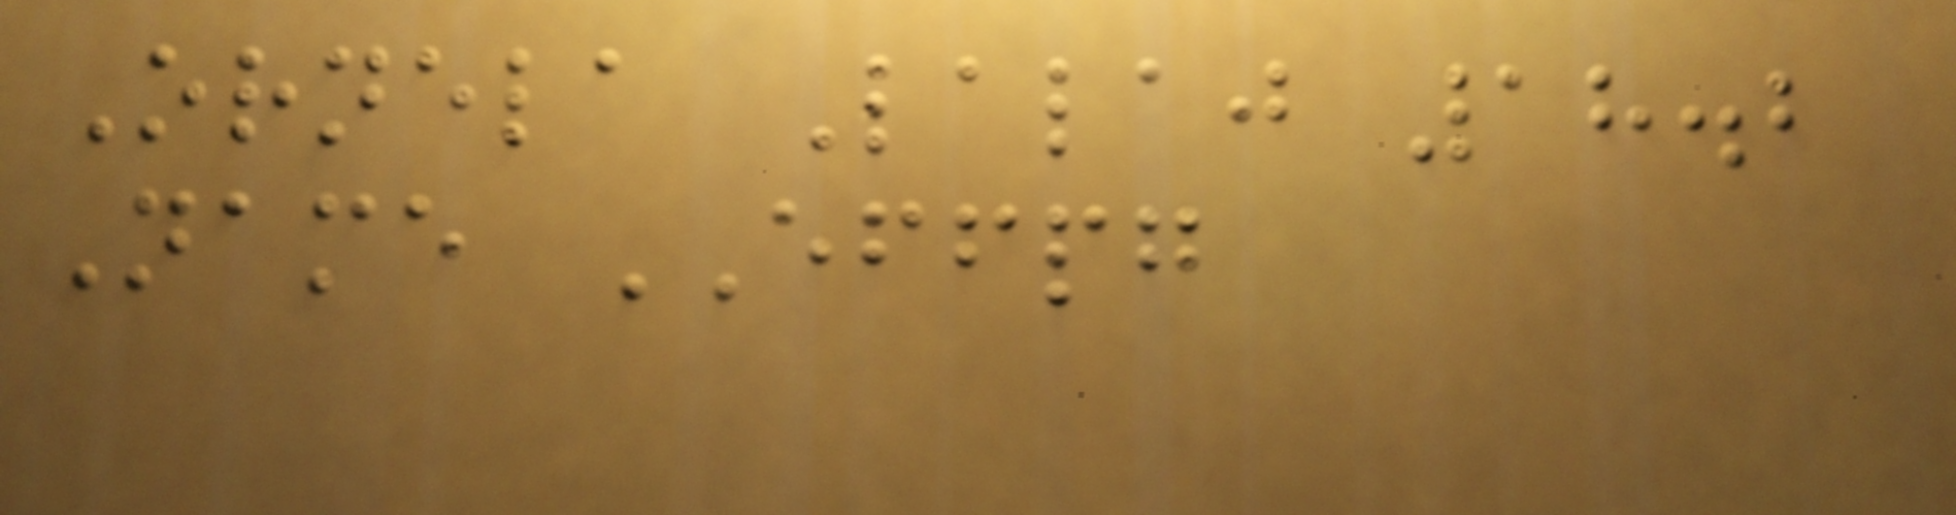Ornela Lalaj 18.2
Name EFFPG
